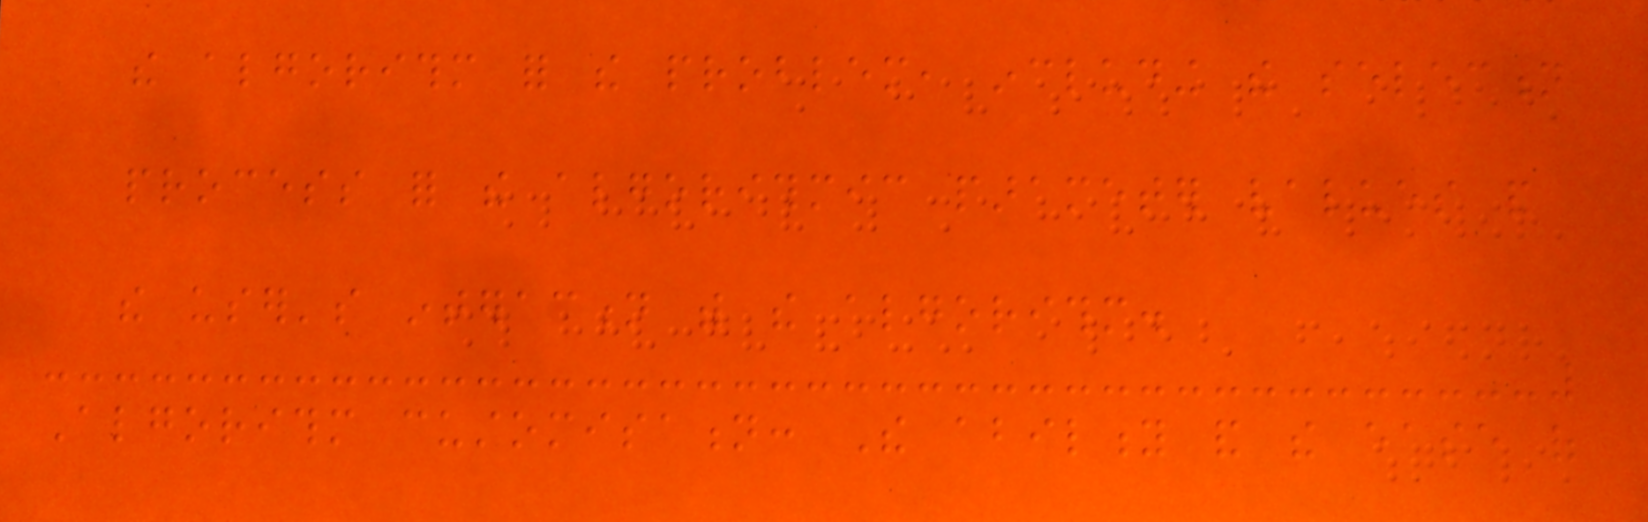the algorithm for the problem, including the selection
process for the algorithmic parameter values and
the user's interaction with the algorithm.
Algorithm customisation: The ability and the ease of
